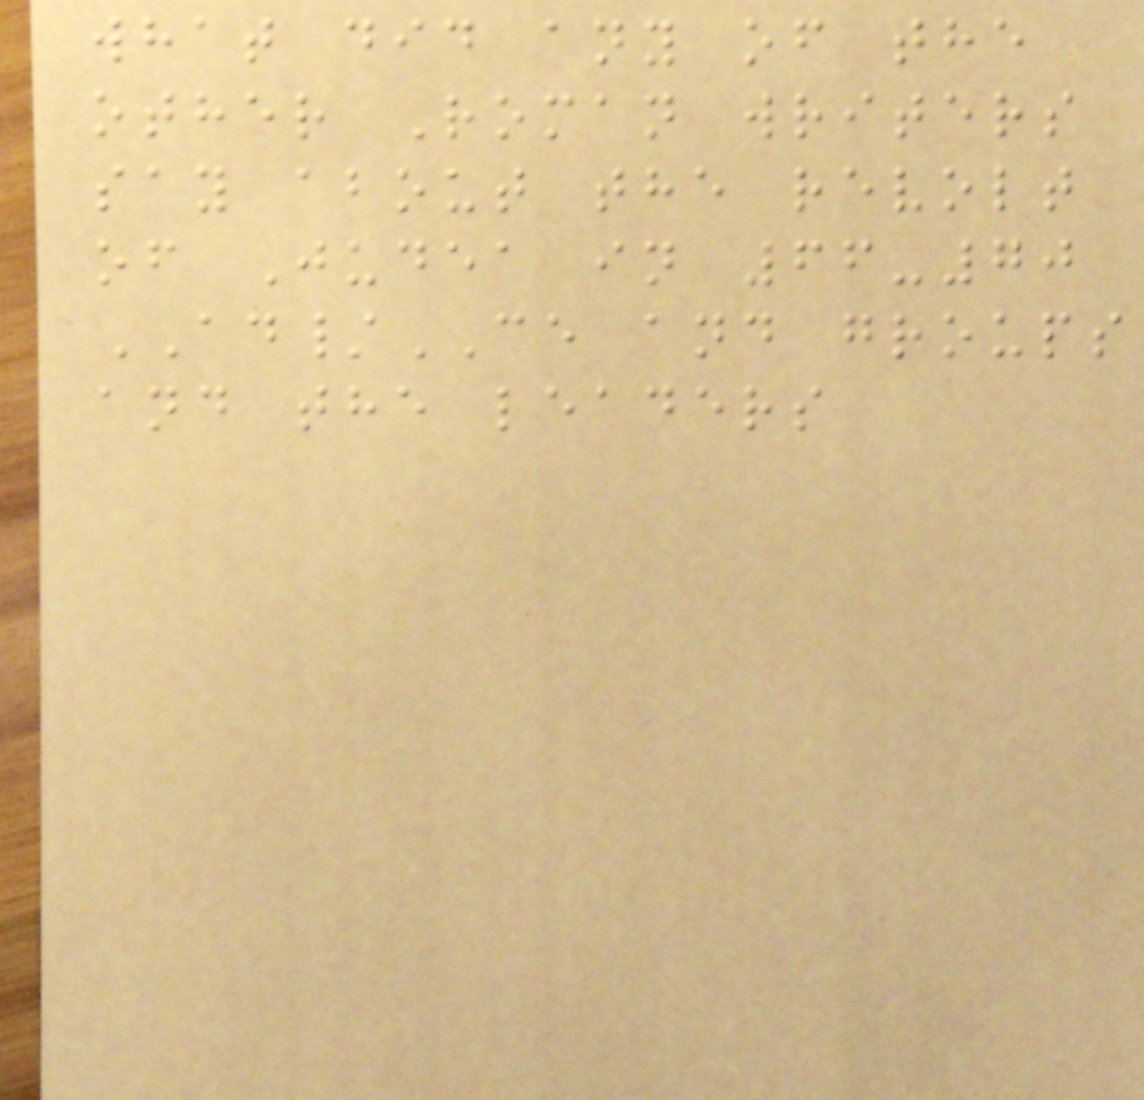what did any of the
other Roman writers
say about the revolt
of Judea in 66-70
AD/CE and groups
and the leaders
